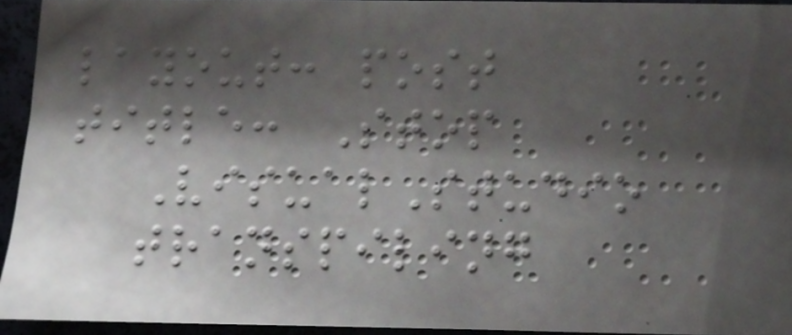layout: post
title: Stop
VisualStudio
transpiling
